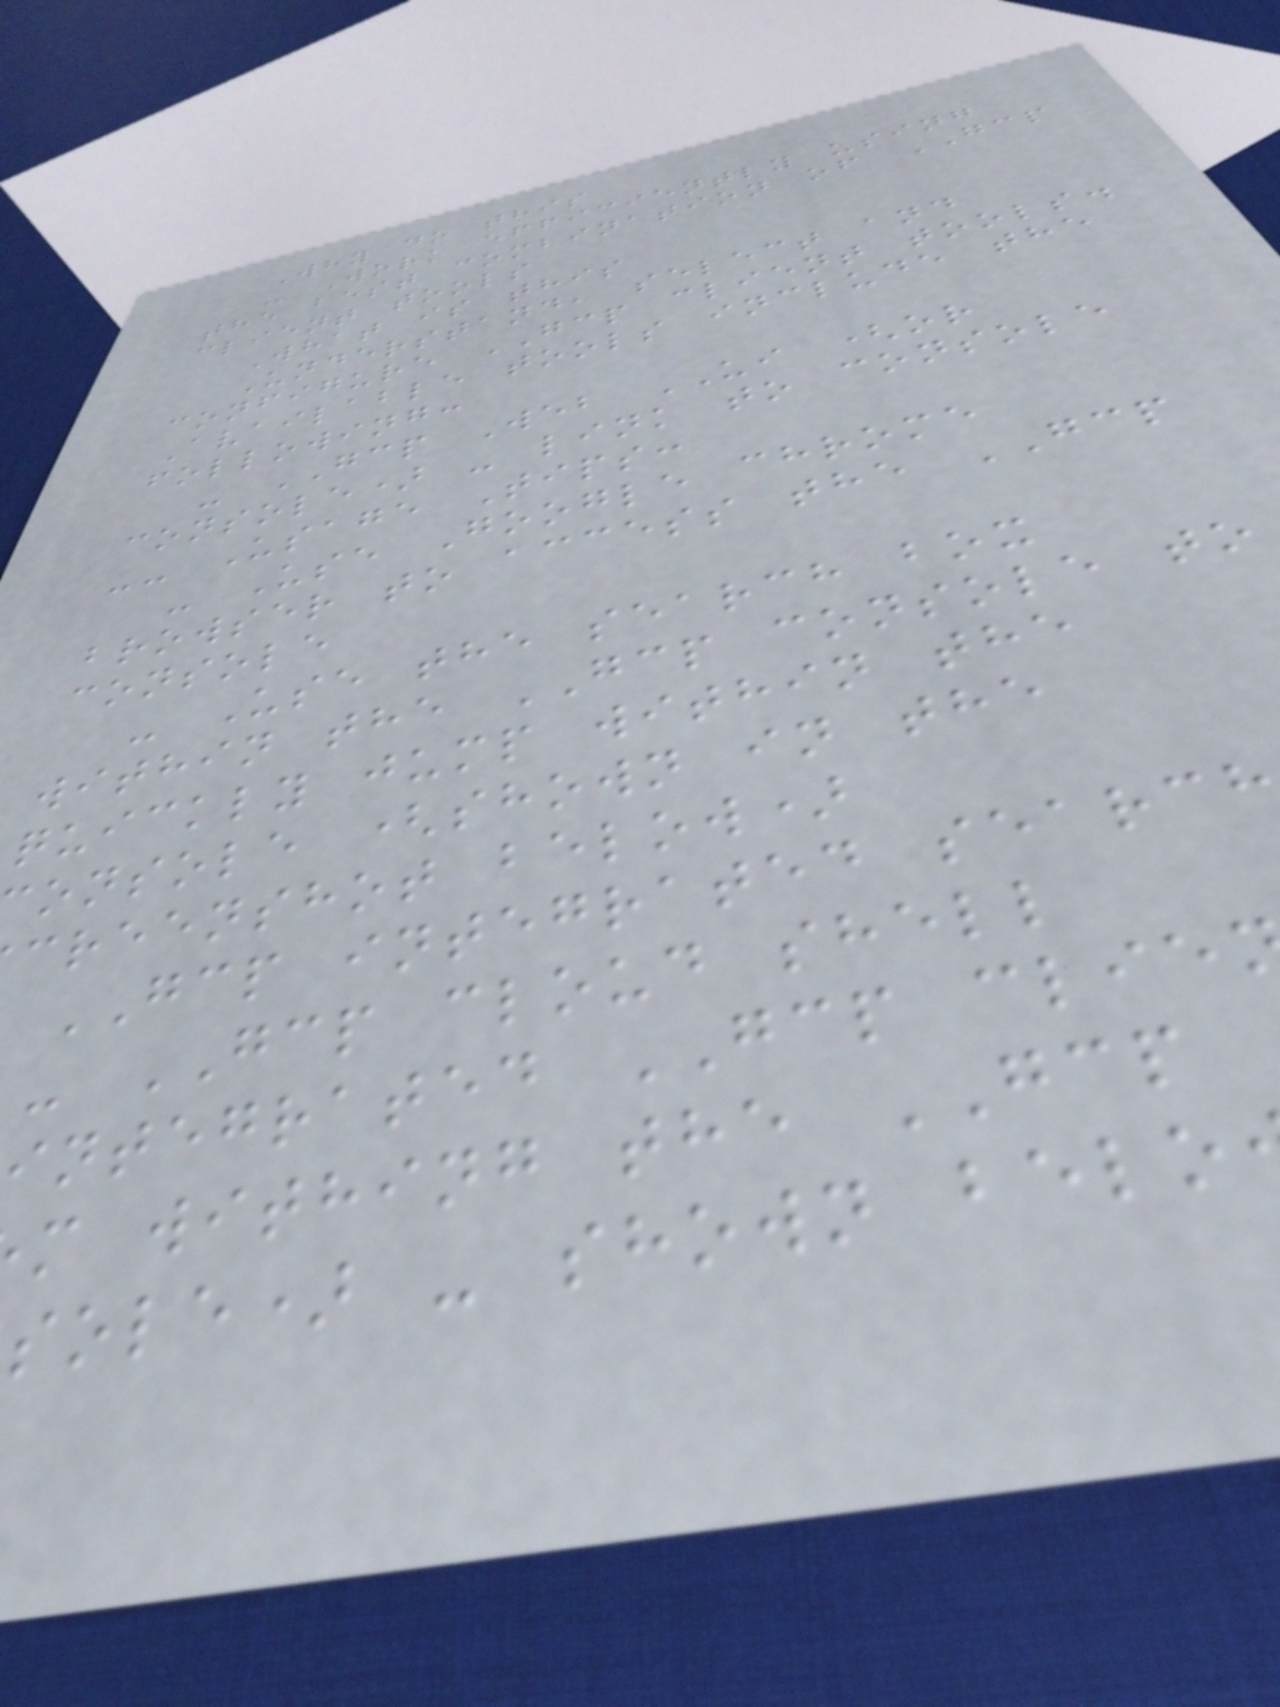Why do this
- Work efficiently using
the best combination of GCP
client tools
What is this
Understand, select and
configure GCP client tools.
Available tools include the
following:
- GCP Web UI (or
console) - link to console
-- Usage Tips:
- Use Google chrome
browser to access the GCP
console
- Use the search box
within the GCP console to
quickly jump within the
onsole (shown in the
creenshot below)
GCP integrated search
- GCP cloud shell
integrated GCP clie
m withing the GCP
sole) - shown belo
